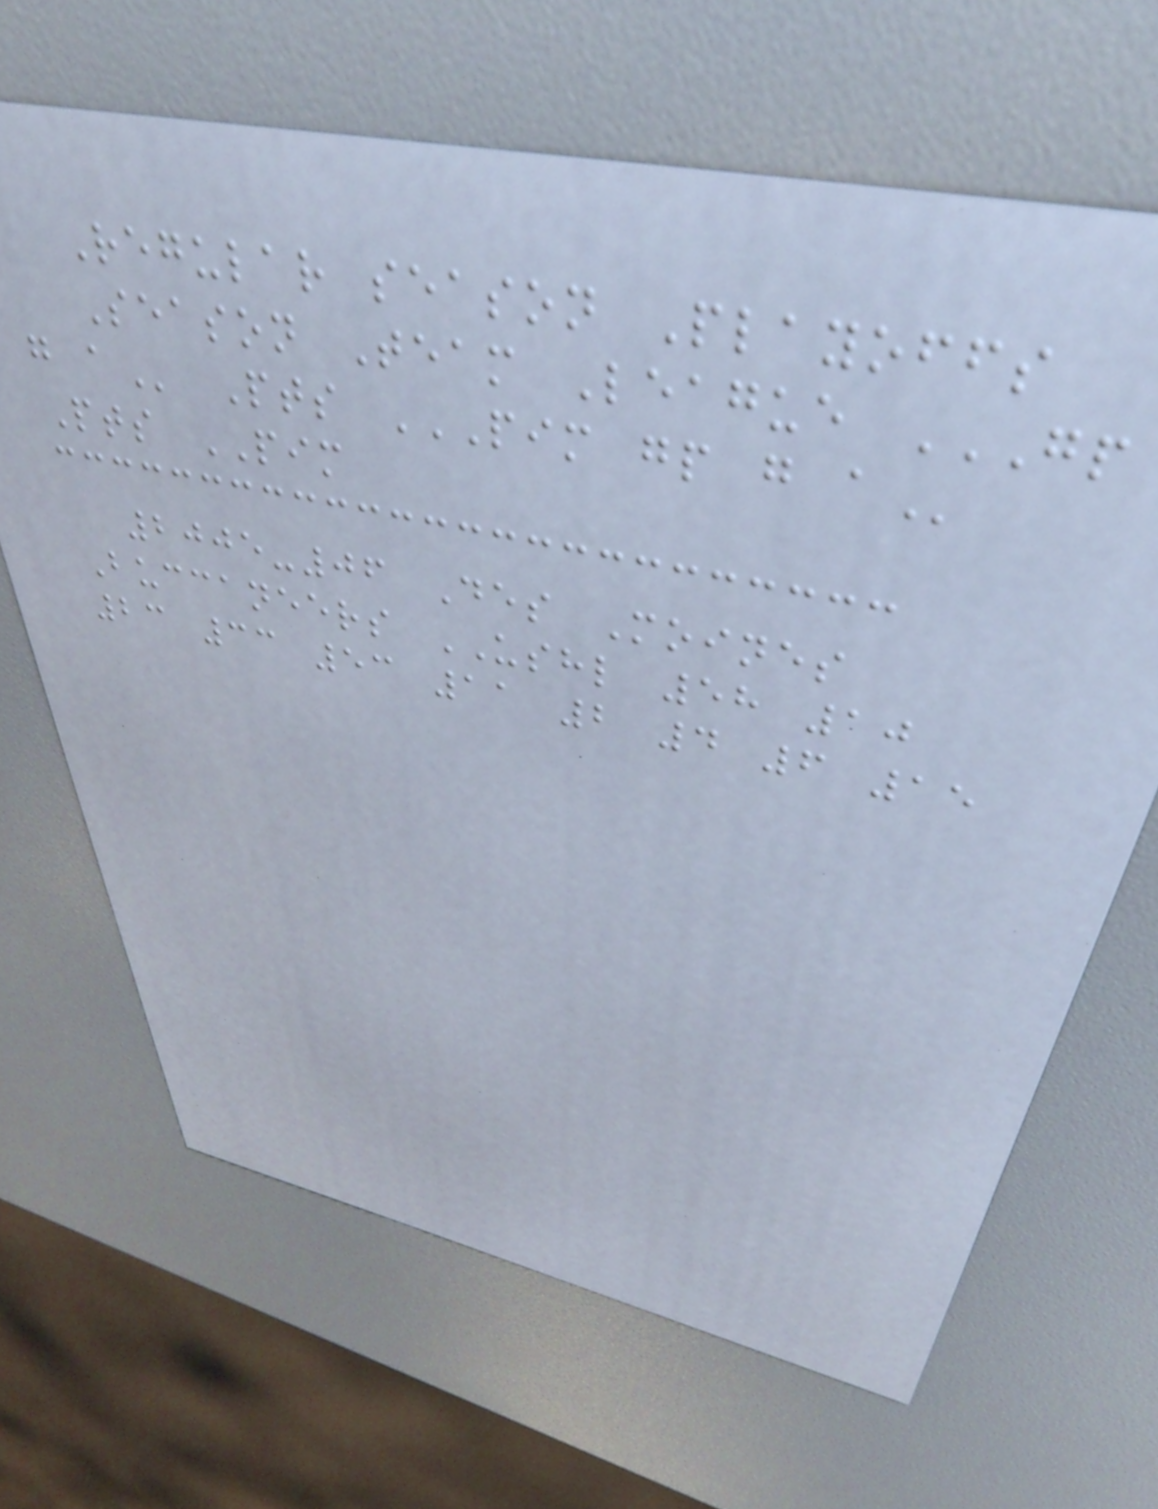Regular season Playoffs
Season Team League GP
G A Pts PIM GP G A
Pts PIM
2005-06 Des Moines
Buccaneers USHL 58 10
23 33 53 11 2 4 6 15
